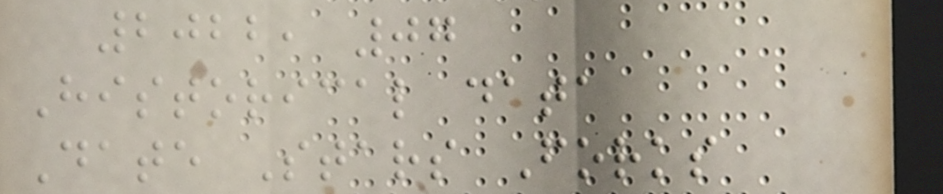2022, 07
Historical data
Date Stars Forks
